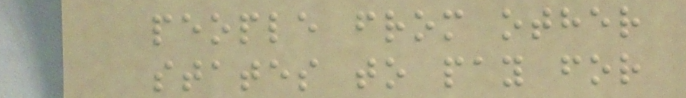people from other
states to pay for
